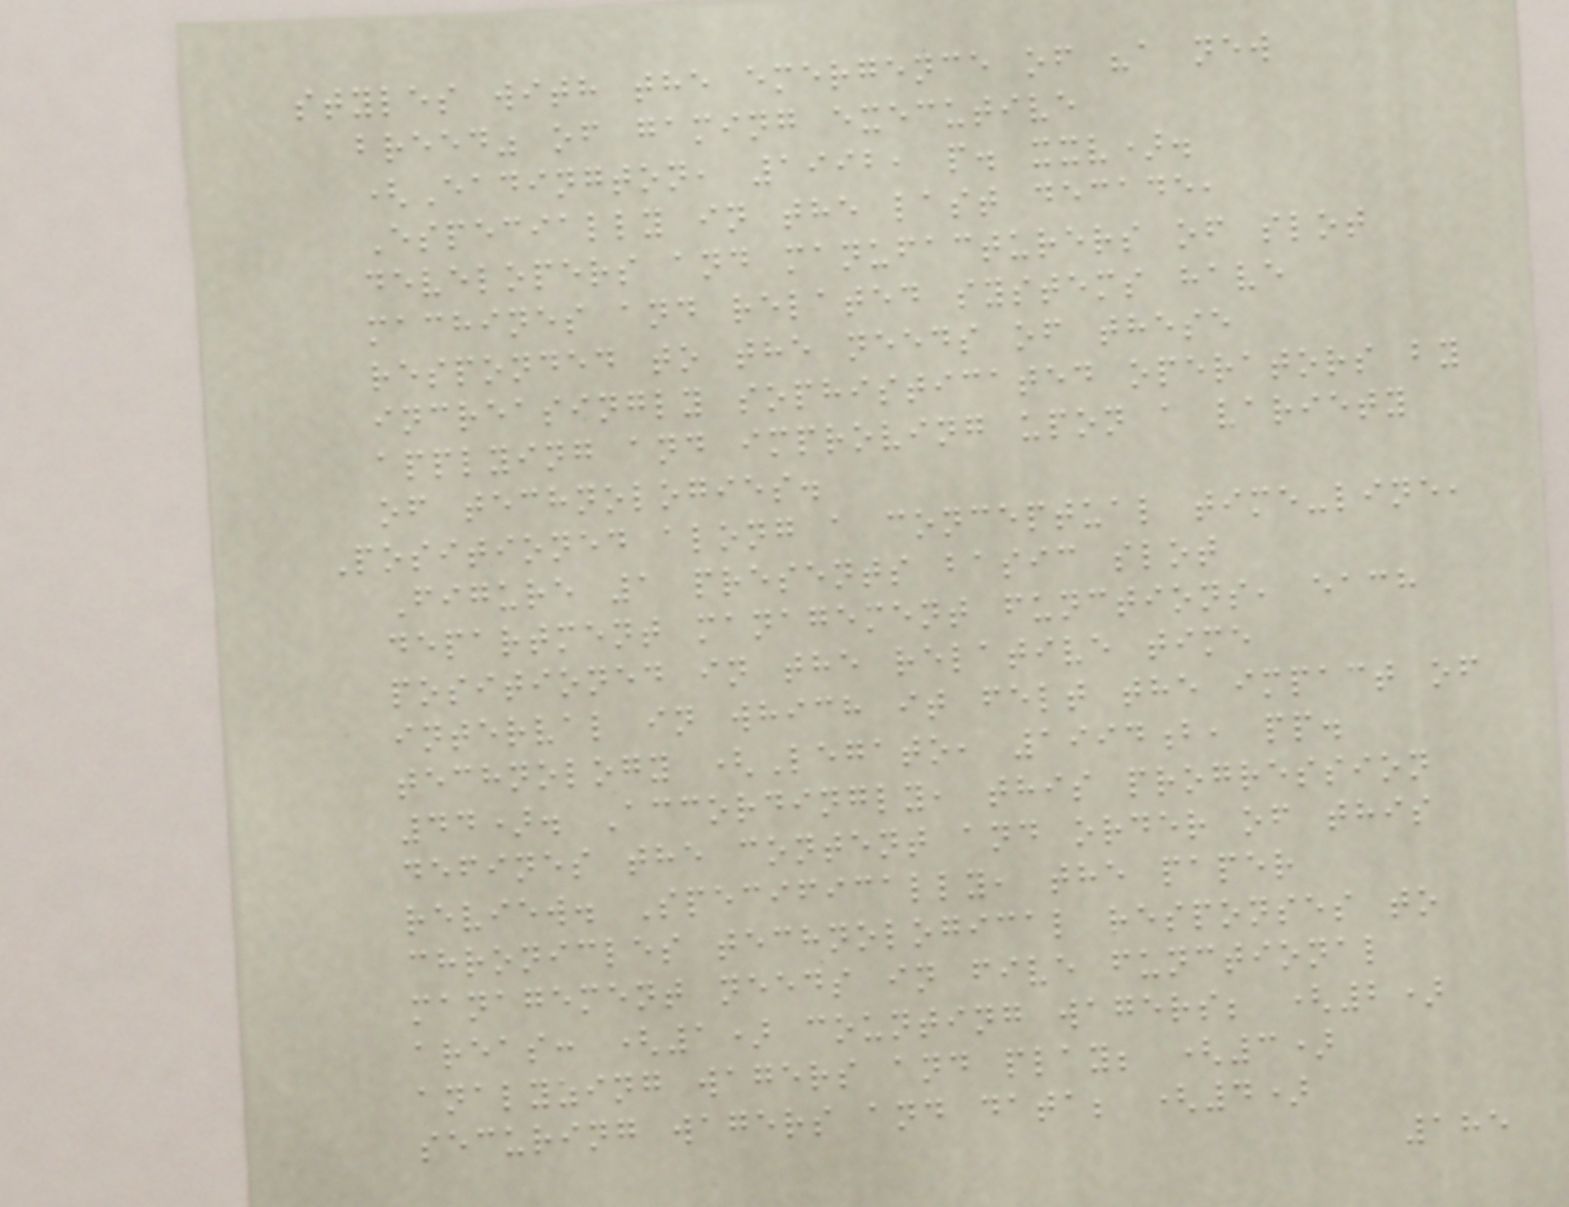styles with the emergence of "a new
breed" of gaming executive
(Eadington, 1992, p. xxv).
Especially in the last decade,
developers and manufacturers of slot
machines and related systems have
responded to the needs of these
increasingly sophisticated operators by
applying and improving upon a variety
of technologies.
Positioned along a conceptual time-line,
Figure 1 presents basic slot
department management functions, each
positioned in the relative time
interval in which it felt the impact of
technology (Legato, 1994b, pp.
44). Accordingly, this progression
defines the content and order of this
review. Specifically, the paper
chronicles technological responses to
management needs in five functional
areas: (1) counting wagers; (2)
analyzing wagers and play; (3)
securing wagers and data; (4)
185
